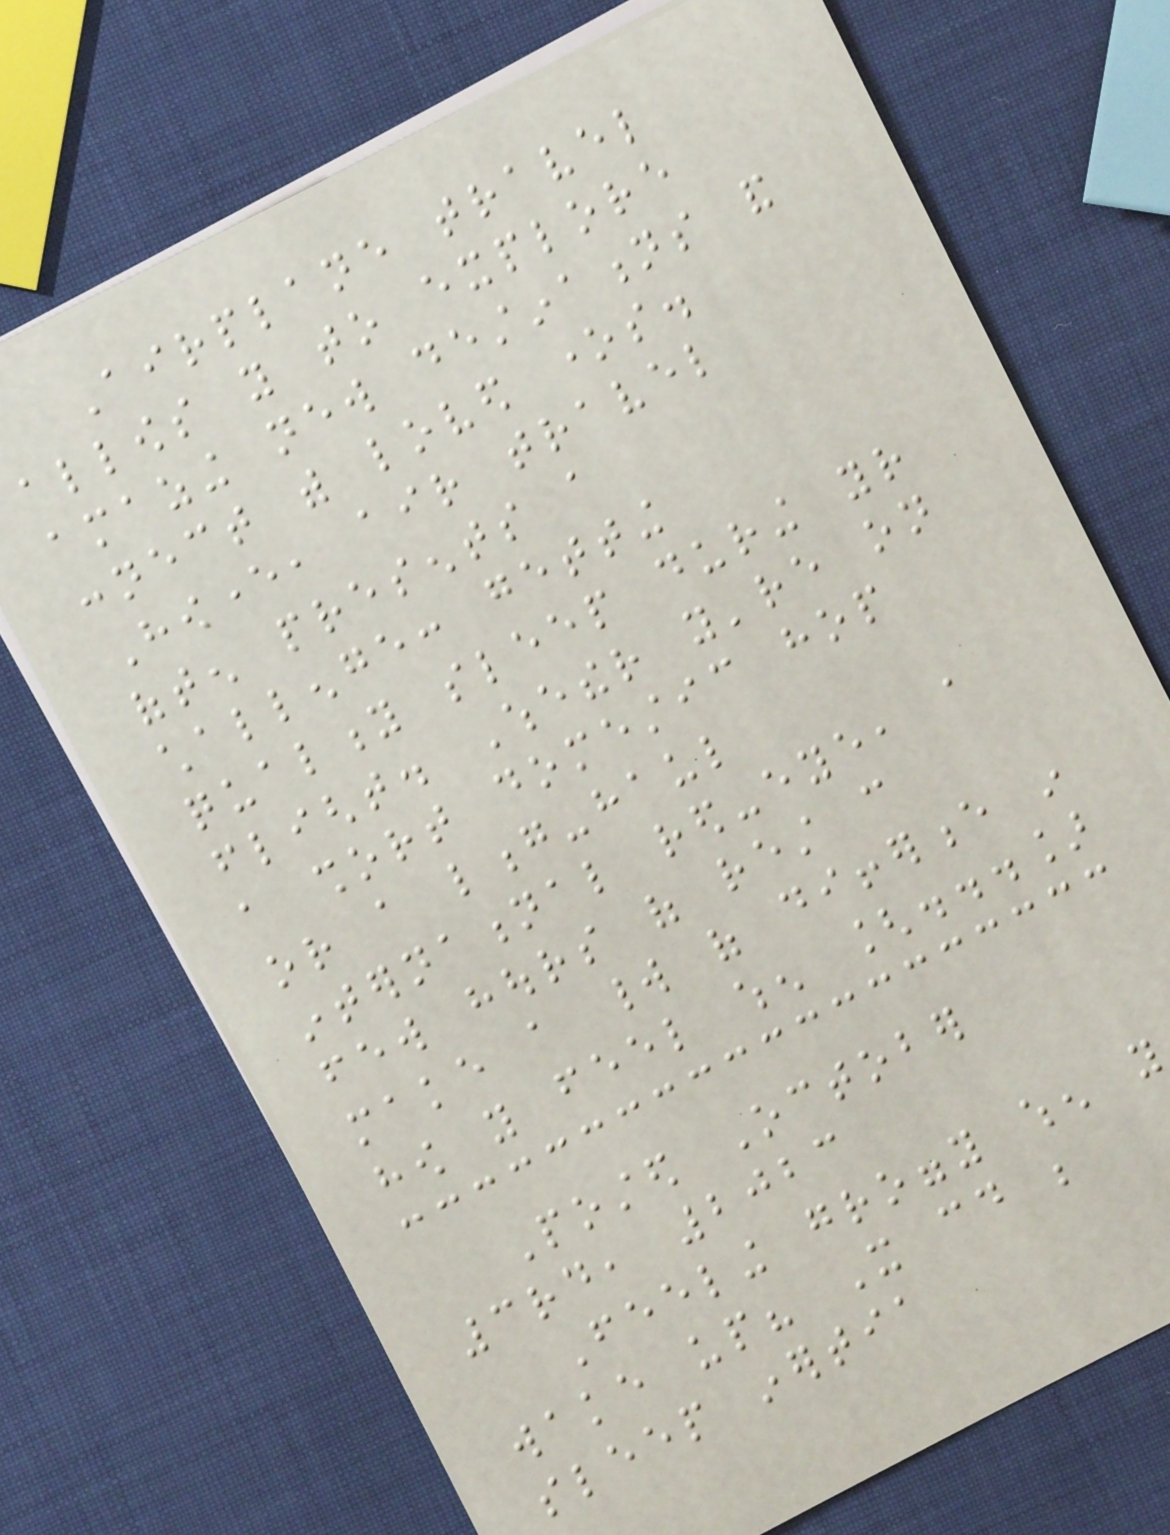Airplane travel
allows you to explore
amazing new destinations and
connect with loved ones.
However, air travel
often presents a
challenge: getting
quality sleep during your
flight. Whether you're on
a short domestic hop
or a long-haul
international red-eye, a
few hours of rest can
make a world of difference in
how you feel when [...]
Posted October
3rd, 2023
Feeling groggy when you
wake up? It could be
sleep inertia
